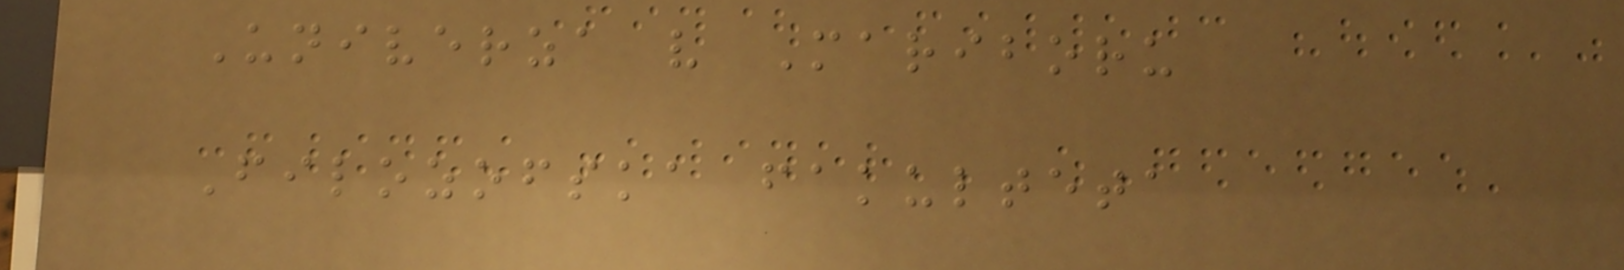Univerza v Mariboru
Filozofska fakulteta
